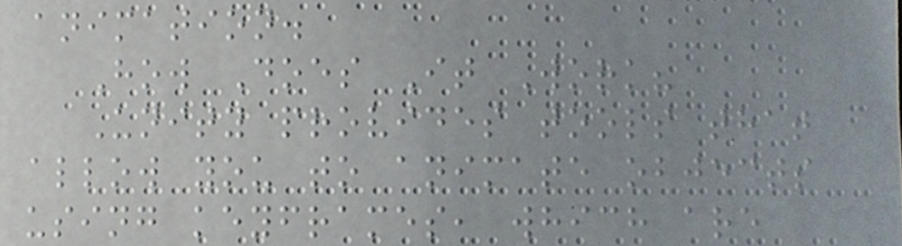animation.
How Does It Work?
Unity provides tools that
allow you to animate objects
using keyframes, which are
